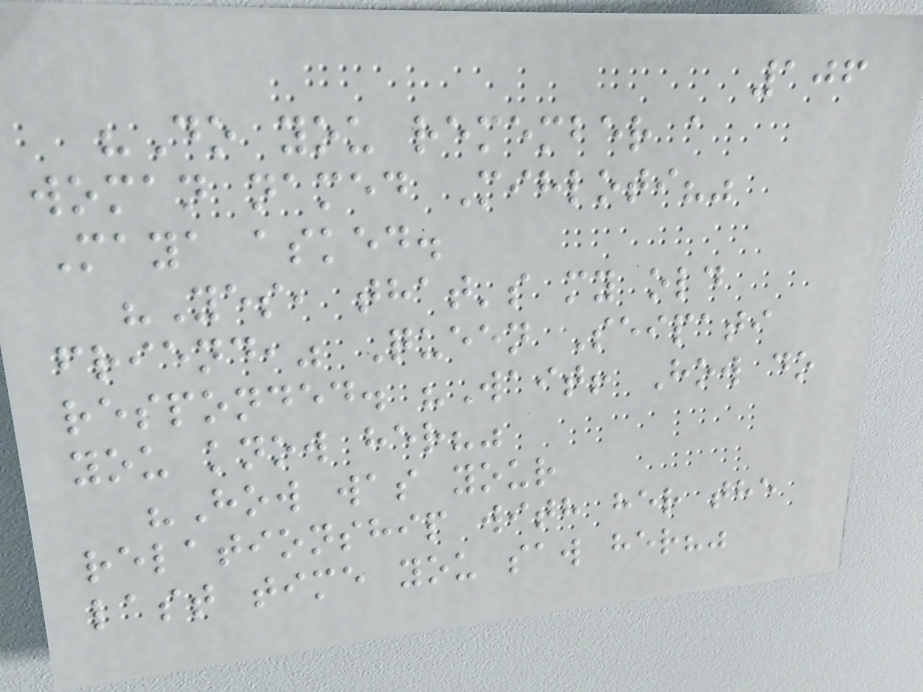106
"Do you remember a
woman named Mihloti?"
Maya asked.
"Yes, that's my old
friend," Queen Seipati
responded. "Wait! How do
you know her?"
"How was your
relationship with her the
last time you saw her?"
